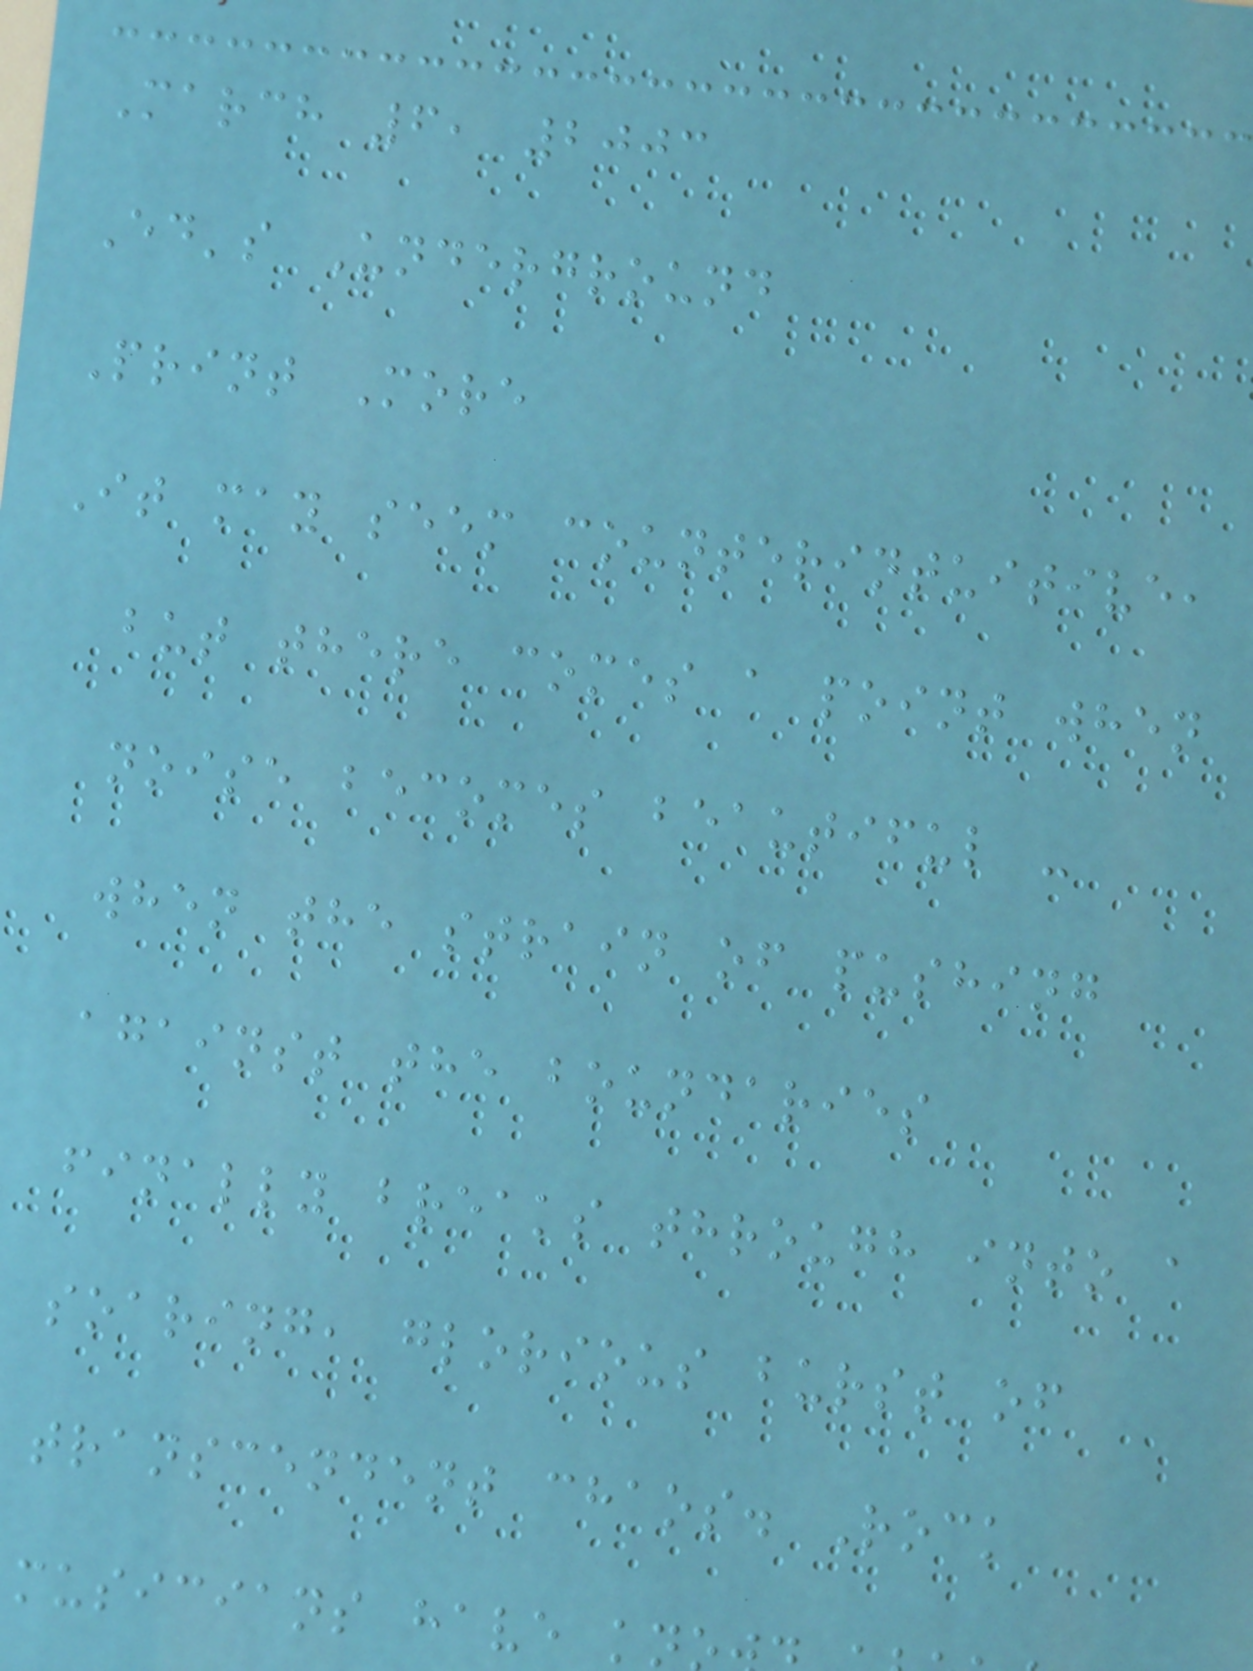March 6, 2003
Ed's Underground
Print More
It may seem counterintuitive,
but there comes a point when
noise becomes beautiful -
when the strain of pushing
against the boundaries
finally breaks through into a
soaring, glorious burst of
transcendent chaos. Rock
musicians have kn
